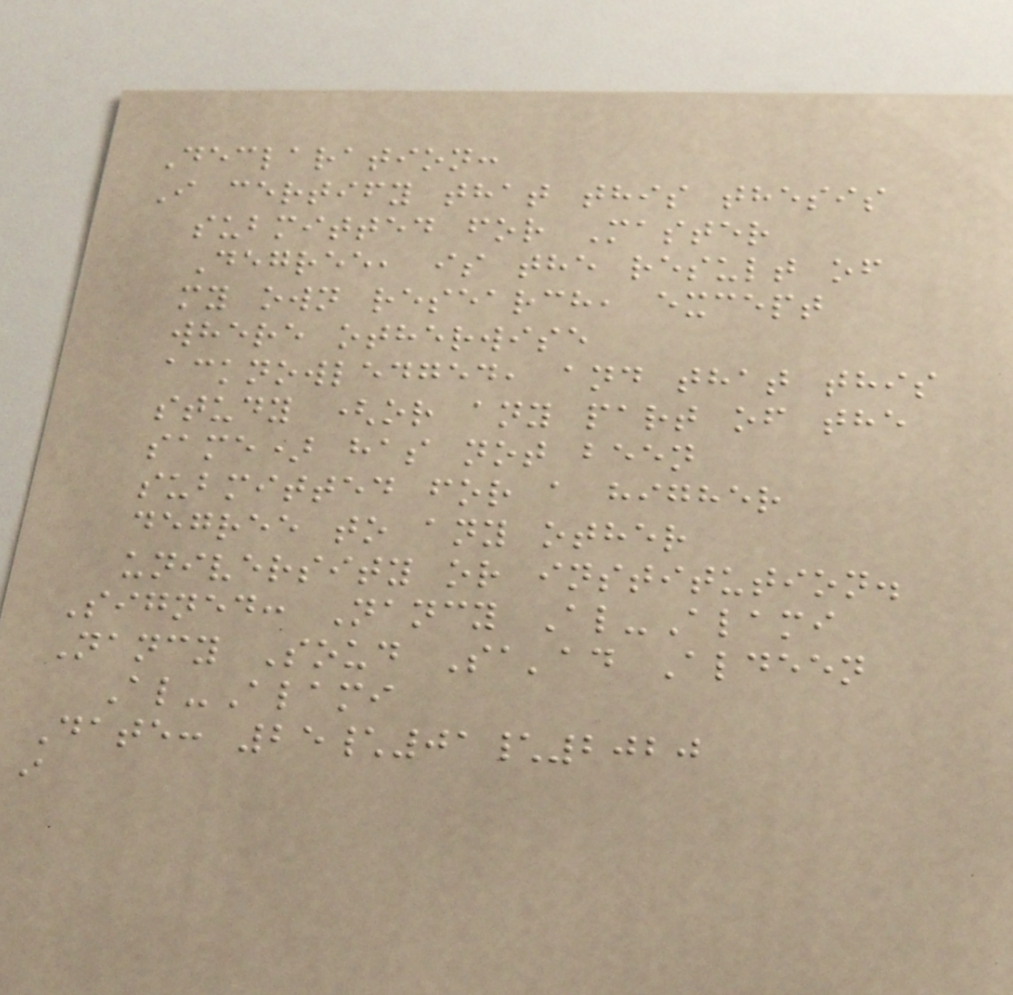Declaration:
I certify that this thesis
submitted for Master
Degree, is the result of
my own research, except
where otherwise
acknowledged, and that this
study (or any part of the
same) has not been
submitted for a higher
degree to any other
university or institution.
Signed: Nancy Al-Alami
Nancy Soud Sa'ad Aldeen
Al-Alami
Date: 25\01\2020
i
